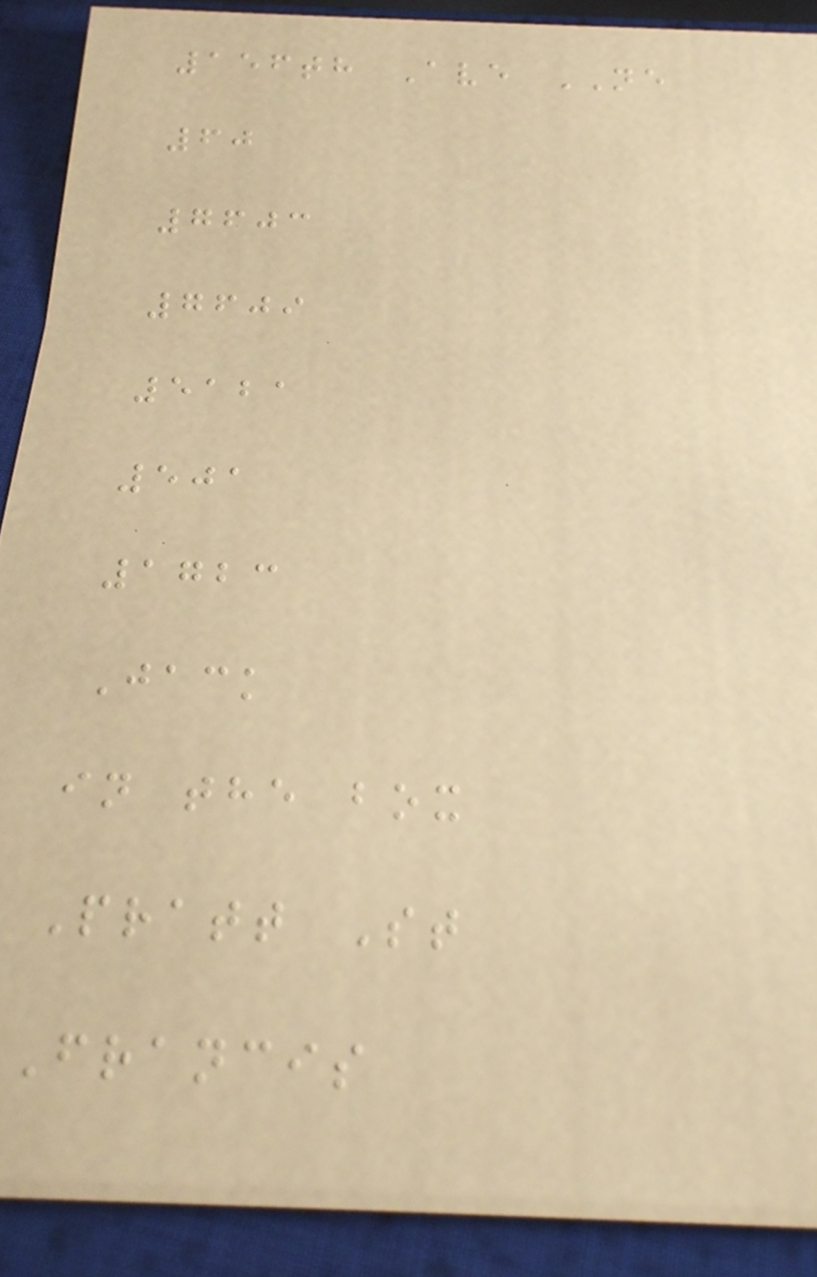156th Ave NE
60
7603
7609
5121
501
1723
Jack
in the box
Pratt St
Francis
